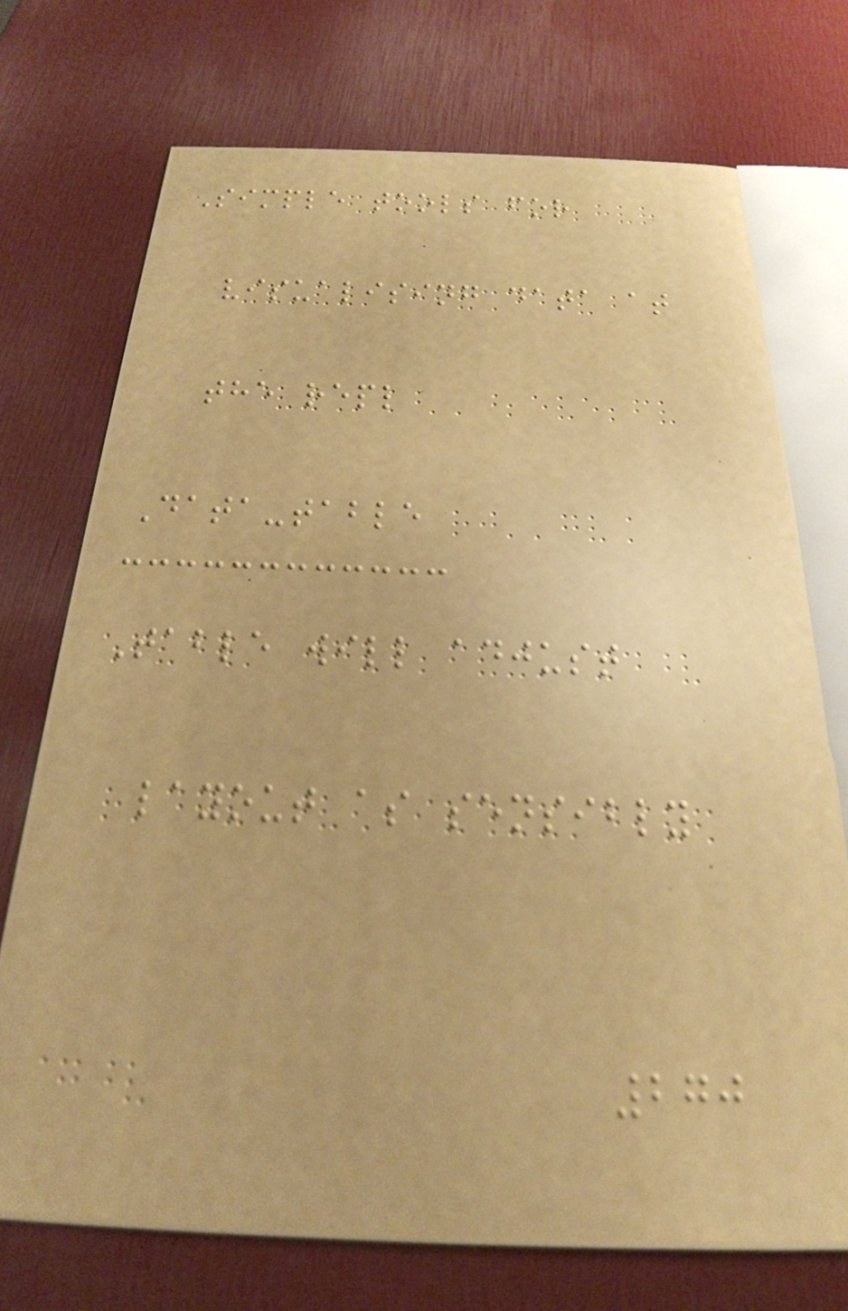Simple tools for
visualising data at
the repl
Data-table
Table will adjust
layout as sensibly
270
